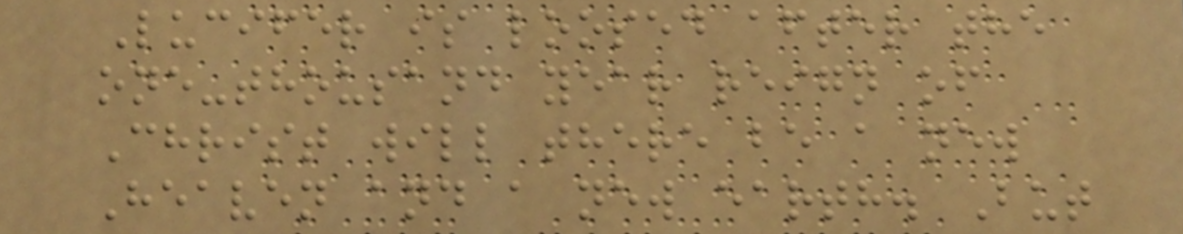Lucifer is loosed after the
one-thousand year reign of
Christ will there be a new
Heaven and a new earth. But
